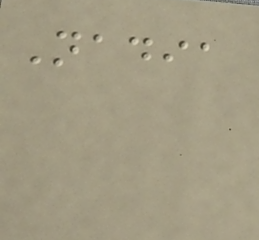Nadia
